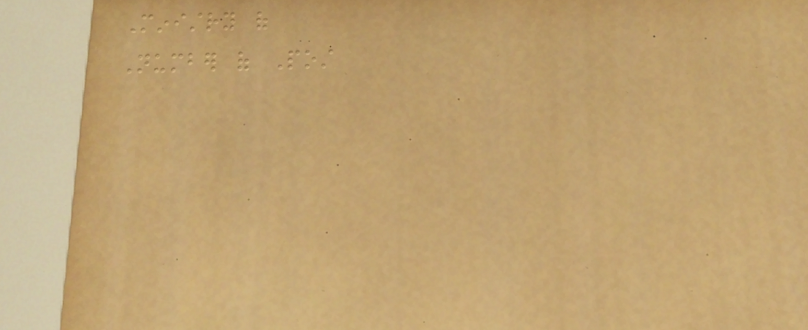Ministry of
Number of Post
